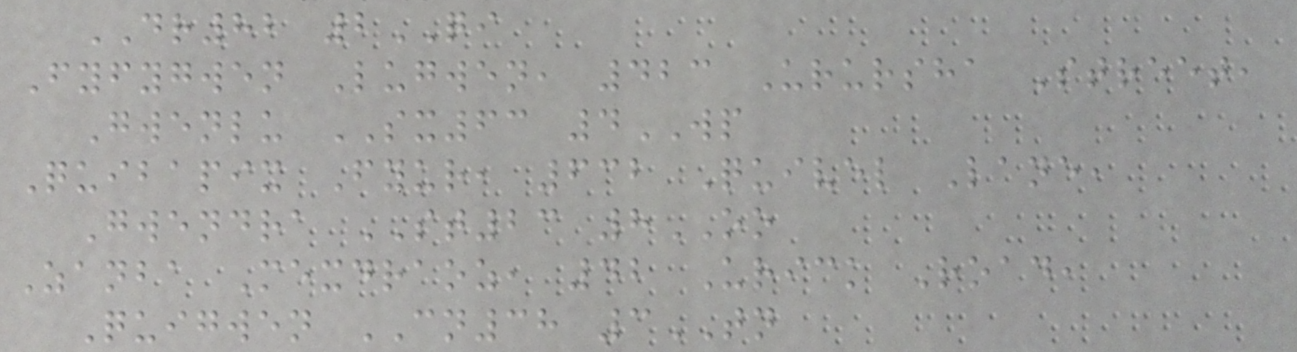DR82 2QI
Fyfygwen Lugwen, 423 Urursha Street,
Gwenlu SX63 4WP
Quibapix Fyur, 632 Quivel Lane,
Gwendra ST23 8OO
Zanba Mexdraoz, 42 Urick Road,
Quigwen CN38 3TN
